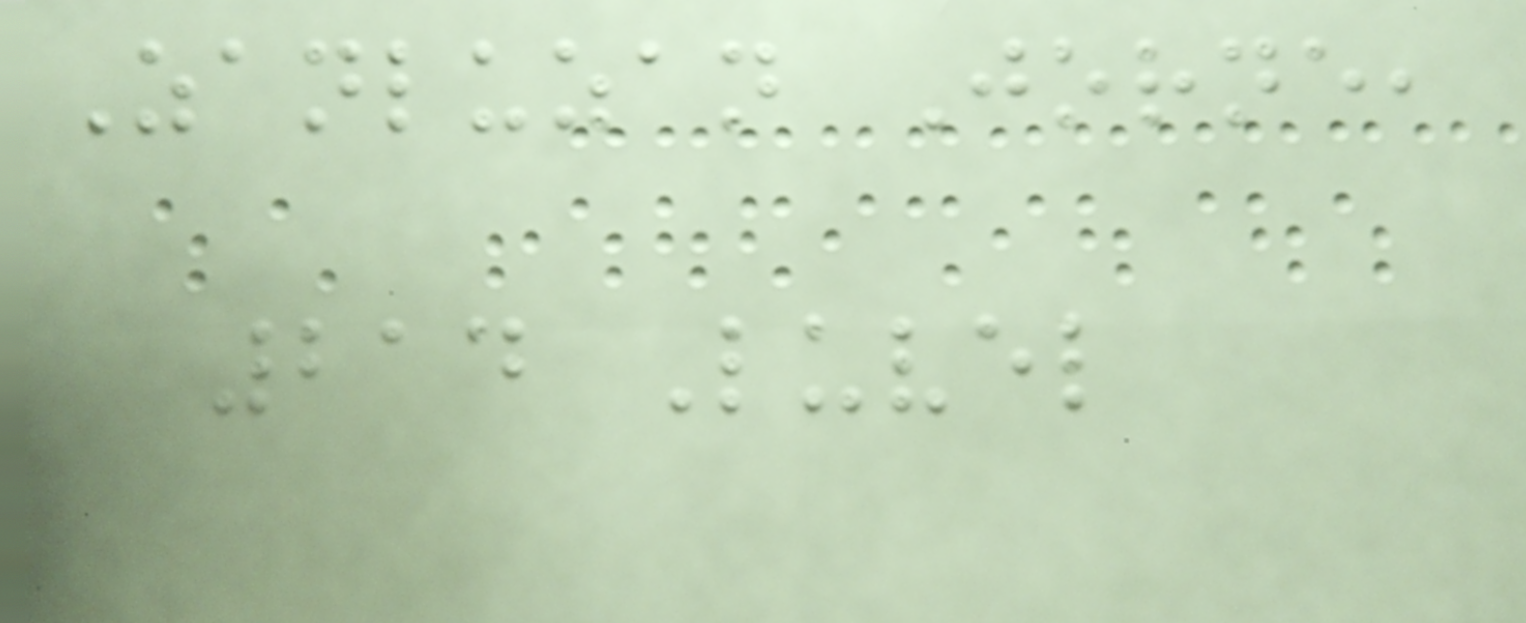Zanluzan Jorne,
214 Luvel
